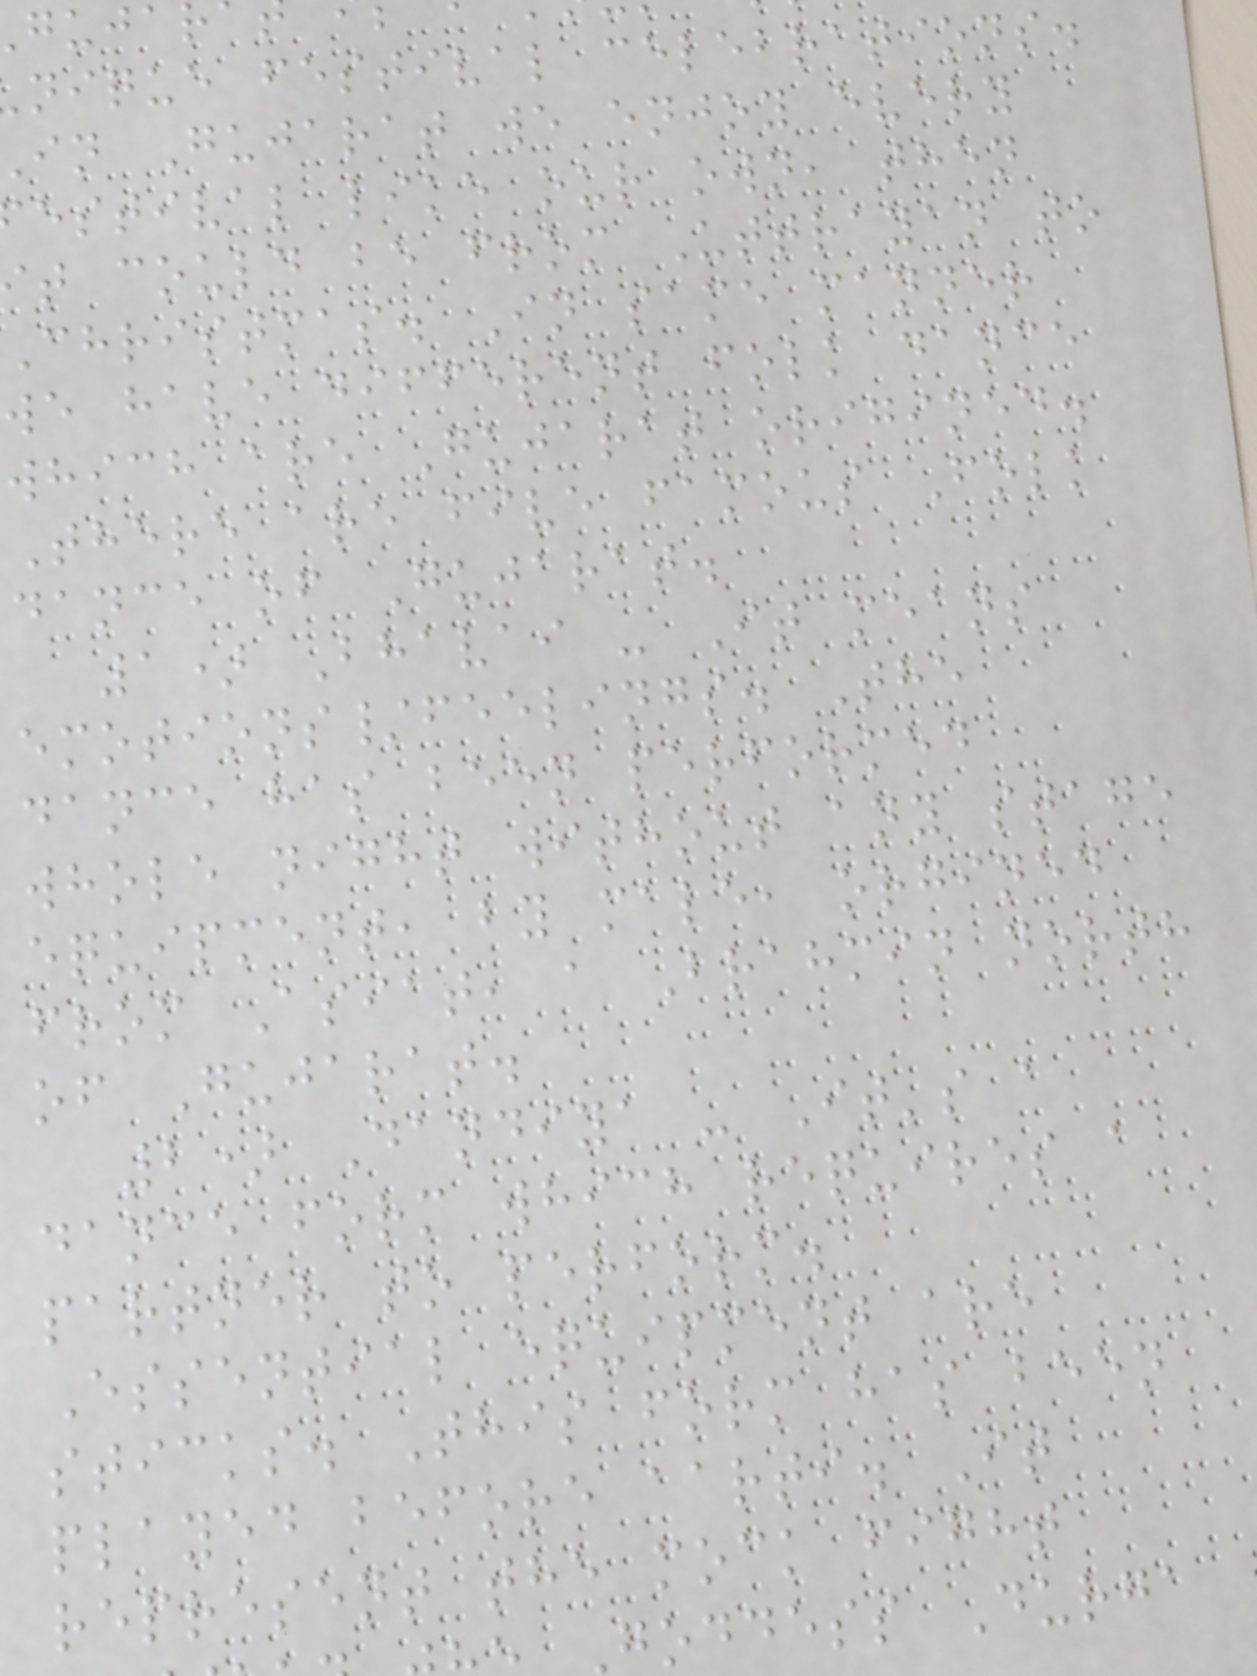nique festival celebrations.
in Gujarat we enjoy every
estival like our own, then
t could be from Uttrayan to
Christmas. In same manner
we have different folk dance
which are Gujarat origined.
There are five famous Folk
dance of Gujarat.
1) Bhavai - It means
emotions/feelings. The
dance has been performed
whole night without any stage
equipment, by male, orgined
from Asiat, a Brahmin north
of Gujarat.
2) Dandiya - It's a
dance form which requires a
partner to perform.
Essential equipment are
sticks. This form has been
played before aarti. It
represent the mock fight
goddess Durga
